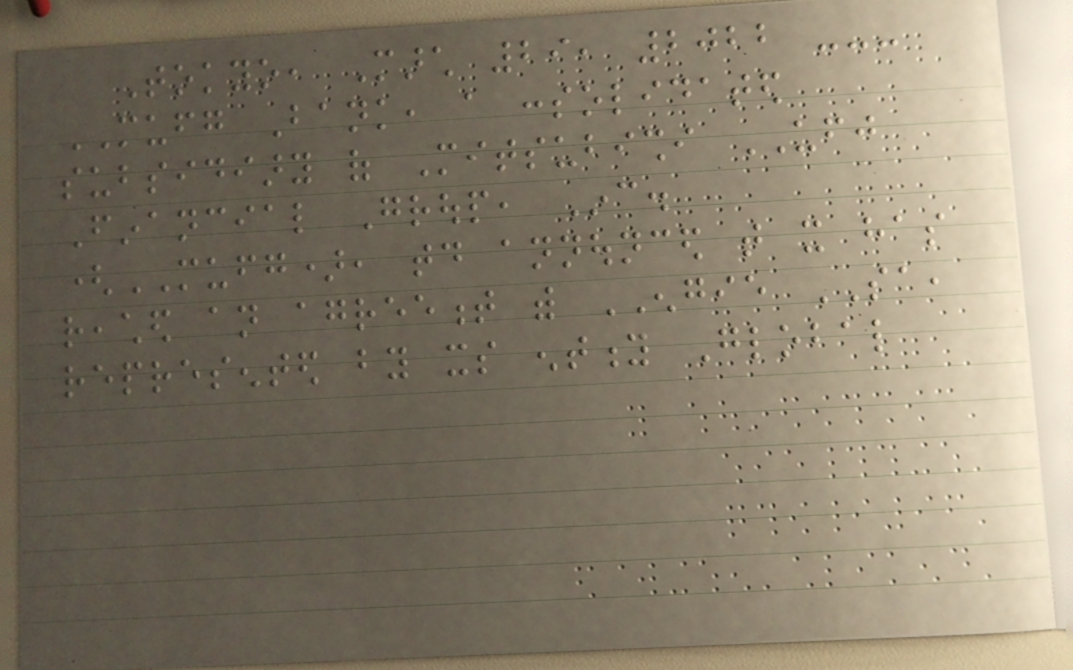Tokyo, March 29, 2022 ---
MUFG Bank, a consolidated
subsidiary of Mitsubishi UFJ
Financial Group, Inc.
(MUFG), today announced that it has
reached an agreement with ENGIE SA,
represented by its entity Global
